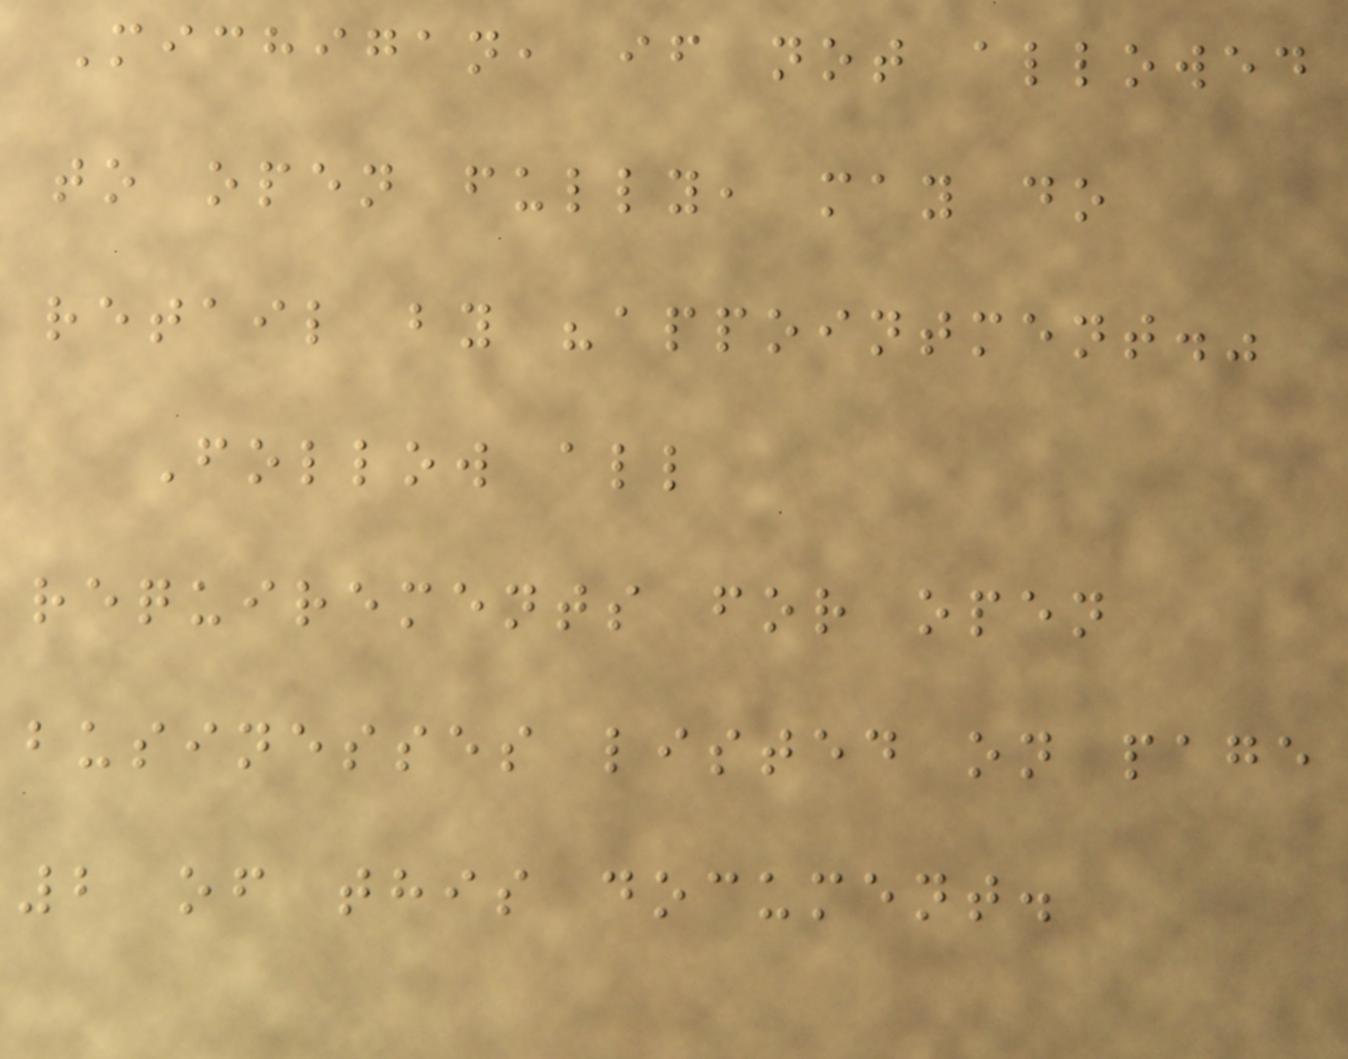Michigan, if not allowed
to open fully, may do
retail by "appointment."
Follow all
requirements for open
businesses listed on page
2 of this document.
